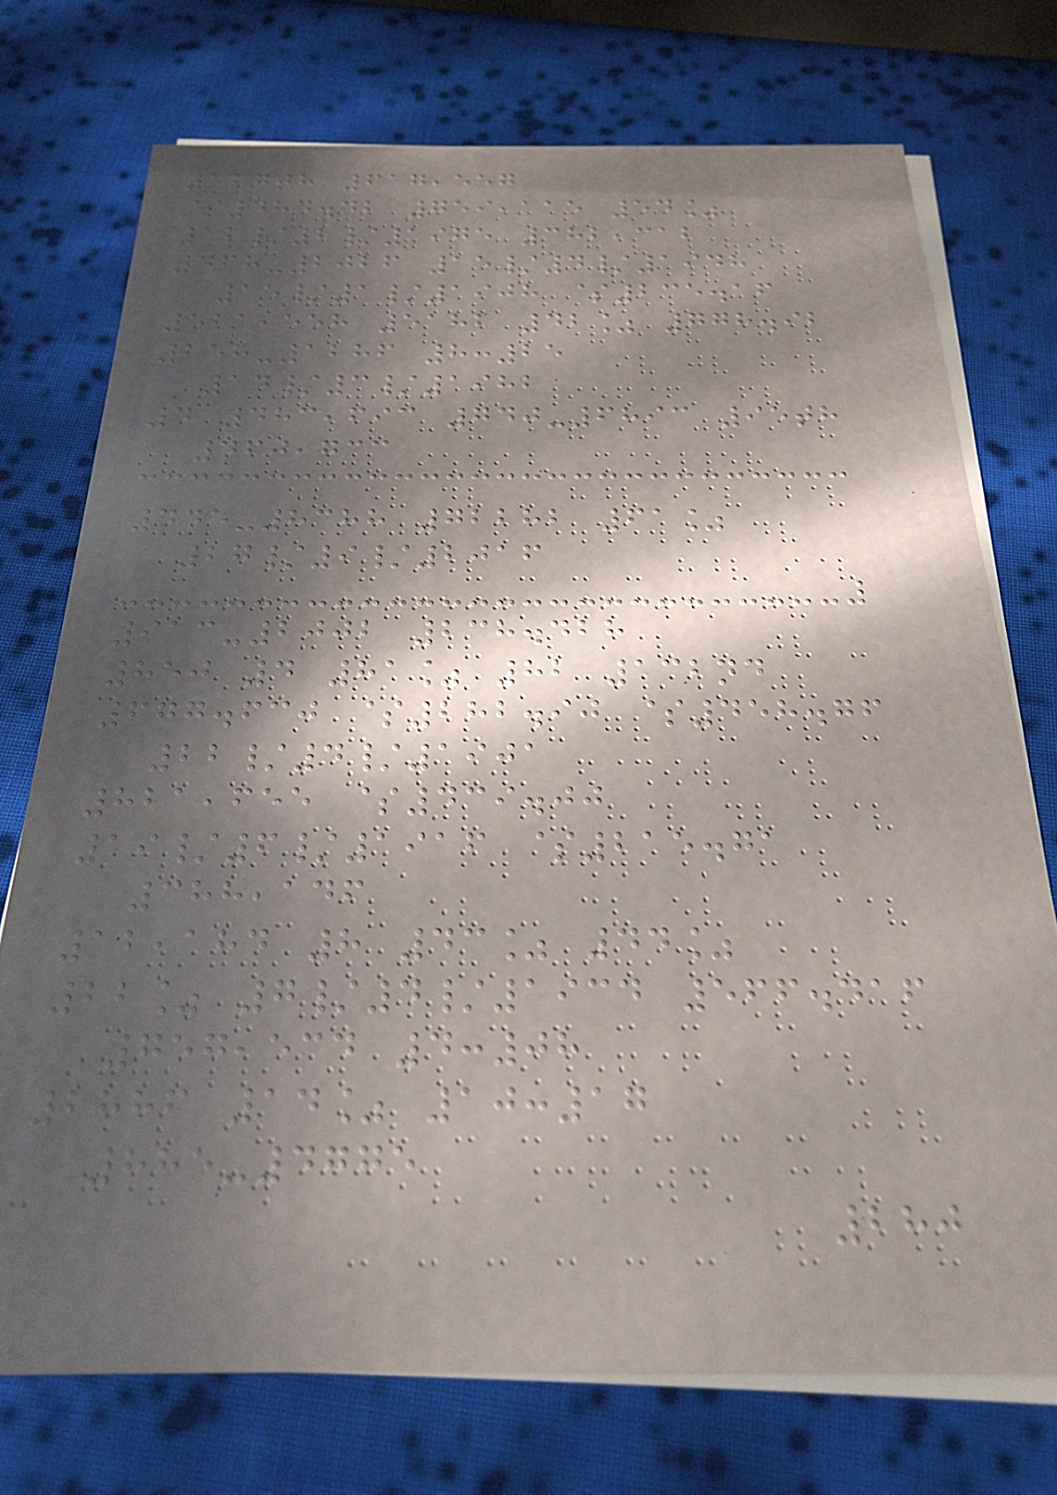127th 617,557
$484.42 759,115 54%
12/2/1975 382,312
468-2026 15/4/1948
15/1/1908 $235.16
521,558 5182 42% 778.92
258-1286 8:25
14/3/1982
4 483,693 740-6893 95th
460,733
445-8388 72282 61%
27/9/2016
913-2002 238.428
850 4 81% 82 132nd
677.630 $282.90 $458.76
22/4/1901
821,655 $439.00
19/6/1916 $215.71
388,146
12,184 8 43% 44%
22% 7/4/1934 566.416
757,534 4:08
2886 14% 10:17
885-4775
280
